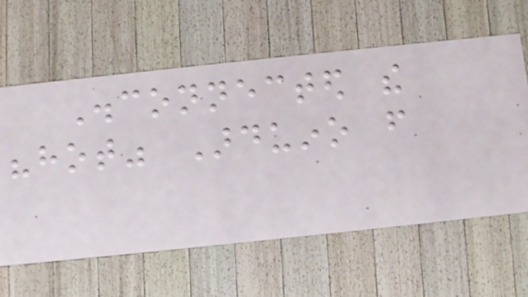Disconnected the
"hot" Arduino from
